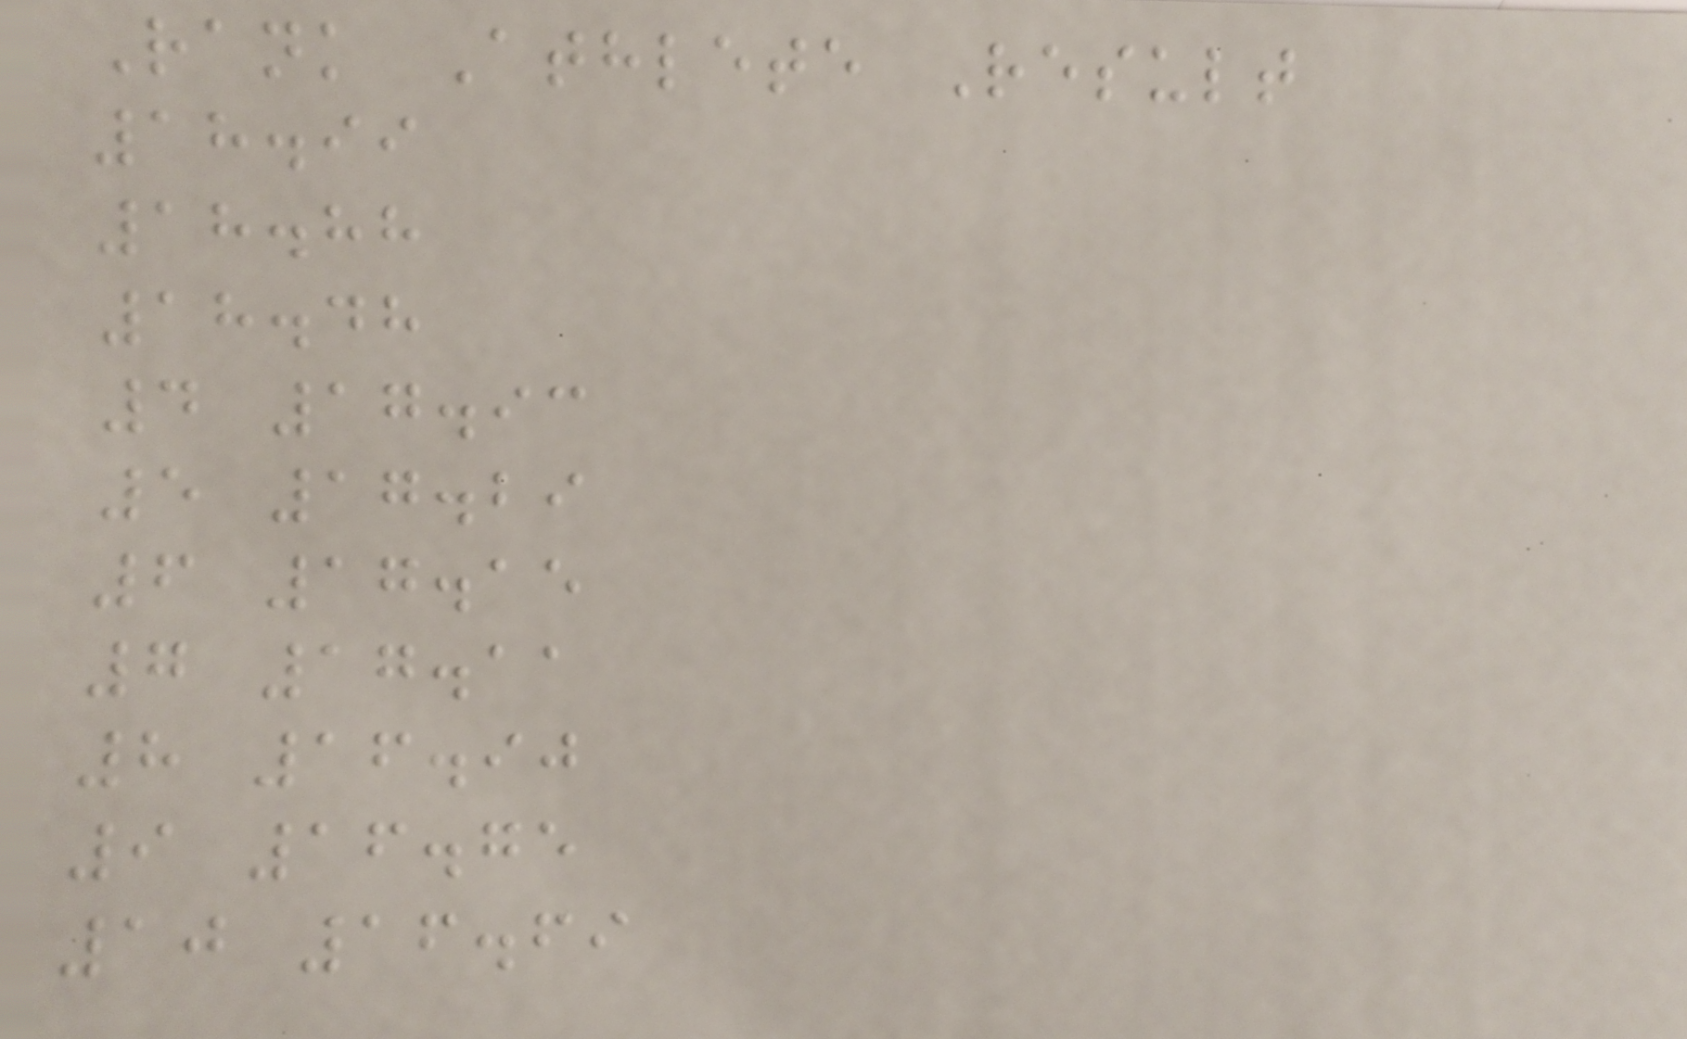Rank Athlete Result
18.99
18.88
18.48
4 17.93
5 17.29
6 17.15
7 17.11
8 16.90
9 16.75
10 16.69
